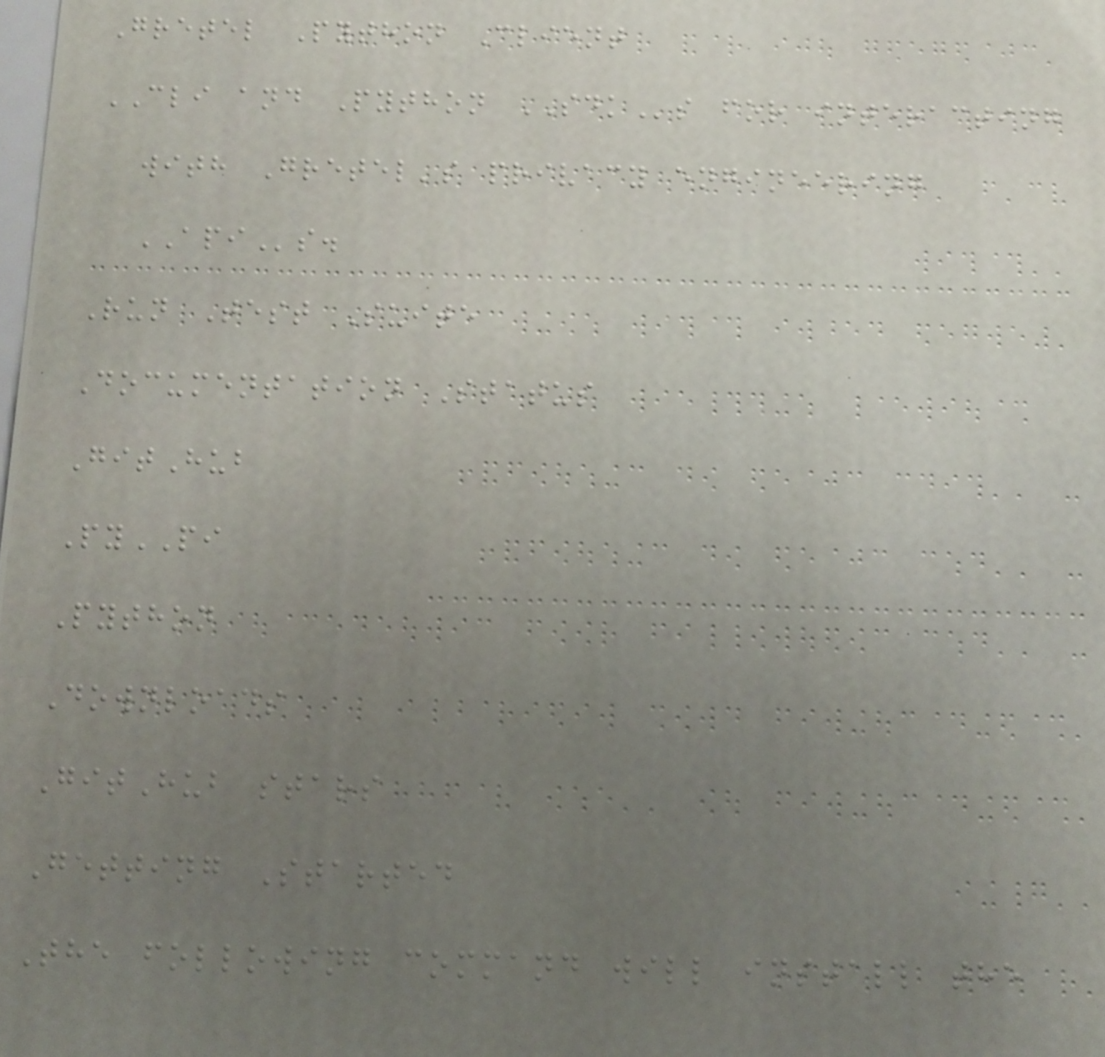Gretel Python Client
CLI and Python SDKs for interacting
with Gretel's privacy engineering
APIs.
Run Test Suite
Documentation Status
GitHub
PyPI
Python
Downloads
GitHub stars
Getting Started
The following command will install the
